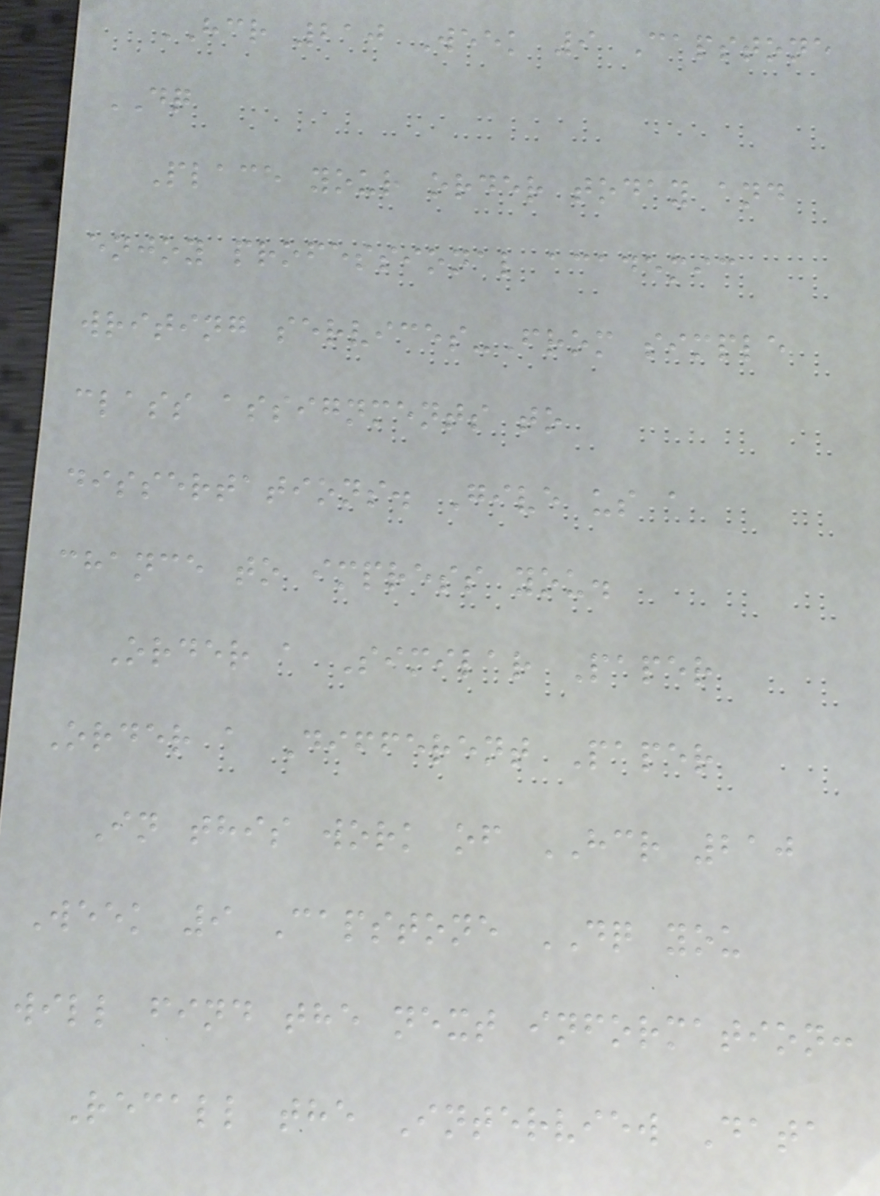HCR 210 Week 9 Capstone
DQ
Place your order today and
enjoy professional academic
writing services-From simple
class assignments to
dissertations. Give us a
chance to impress you.
Order a Similar Paper
Order a Different Paper
In this work of HCR 210
Week 9 Capstone DQ you
will find the next information:
Recall the Interview Data
